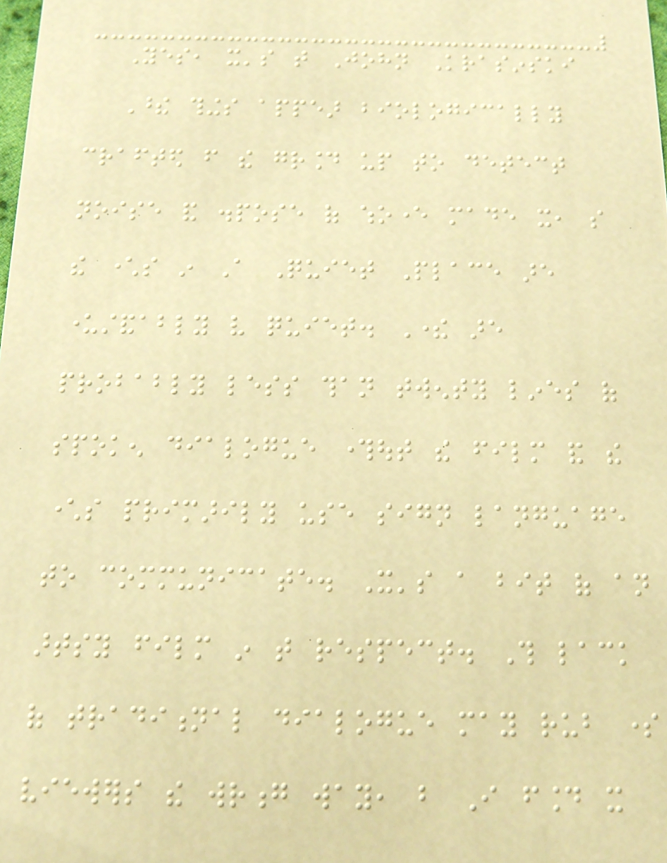Yes, it's that John Krasinski
These things appear biologically
crafted from the ground up to detect
noise and dispose of whoever made it, so
the characters in A Quiet Place are
understandably very quiet. There are
probably less than twenty lines of
spoken dialogue throughout the film and the
characters primarily use sign language
to communicate. It's a bit of an
artsy film in that respect. This lack
of traditional dialogue may rub some
viewers the wrong way, but I found it
